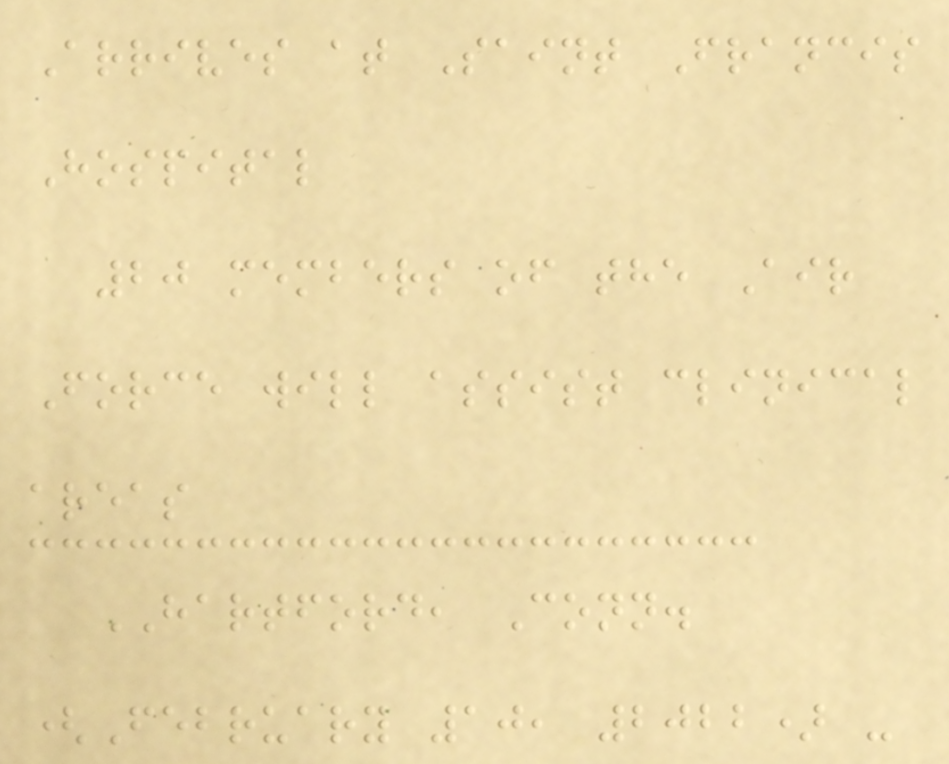Arrives at Saint Francis
Hospital
20 members of the Air
Force will assist clinical
areas
HARTFORD, Conn.
(February 10, 2022) -
